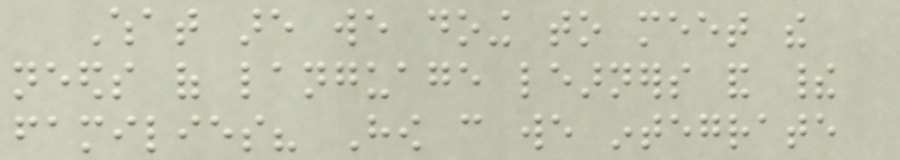What are we doing to meet the
needs of language learners and their
families? How can we integrate
